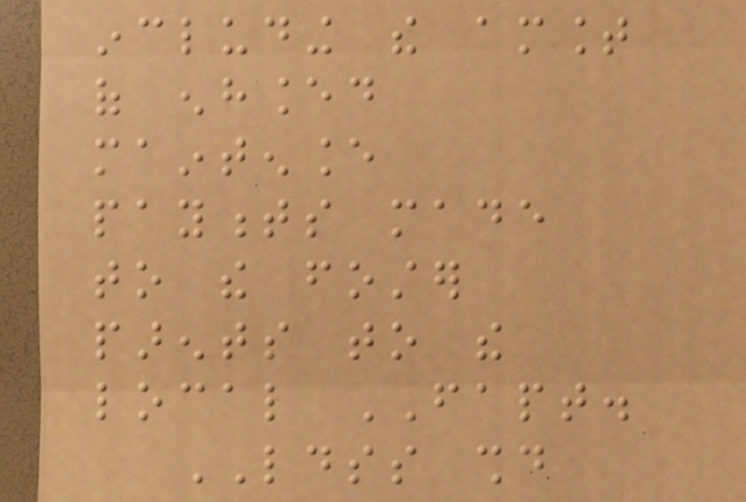including the amount
of enhanced
maintenance
payments made
to the foster
parents to the
local FAPT.
LDSS should
